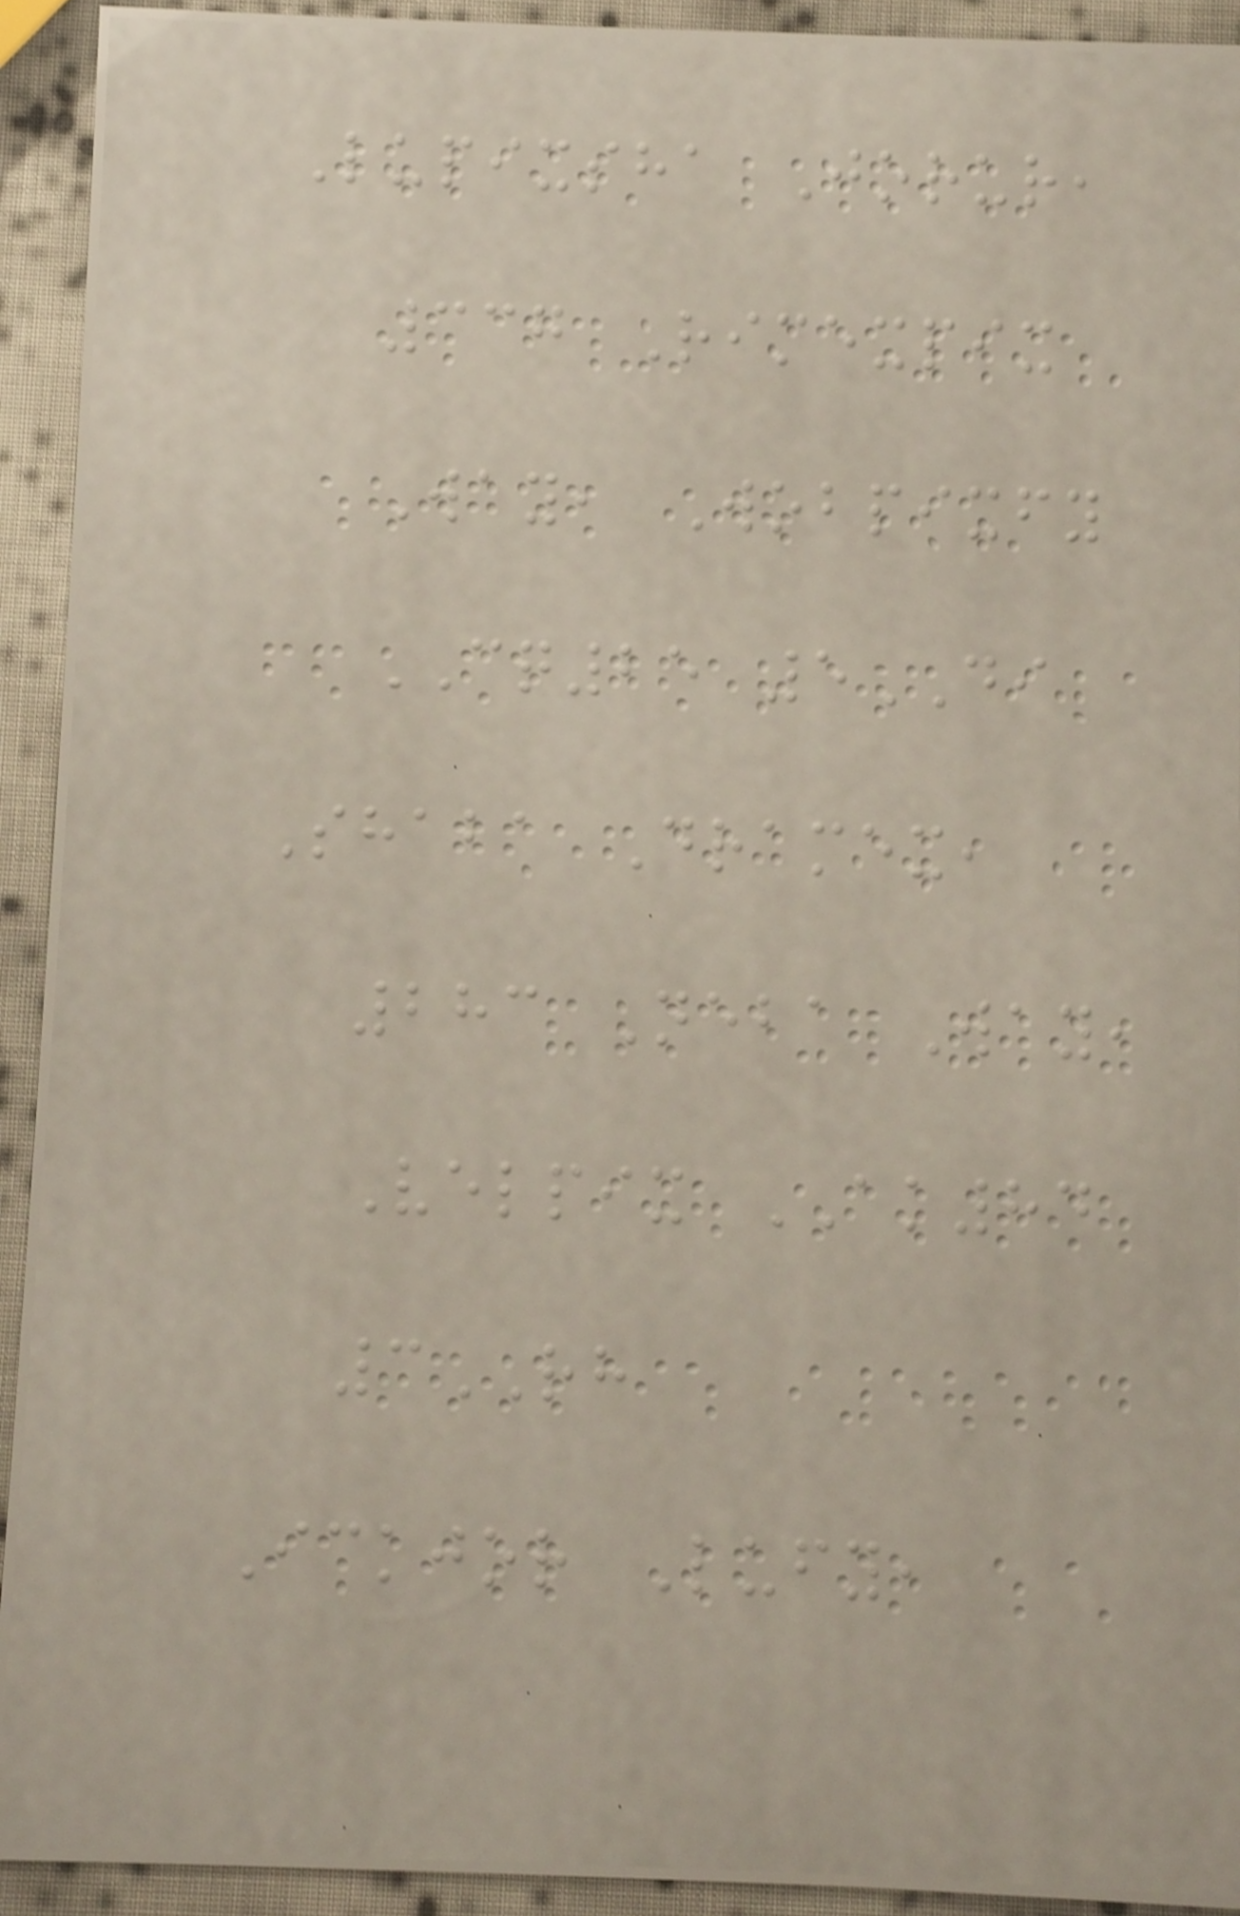Lupixsha Jorur,
337 Rimexpix
Way, Wobpixfy
CQ25 5DI
Shaba Dramex,
283 Neba Way,
Velpix AK84
3RH
Ickjor Lufy,
